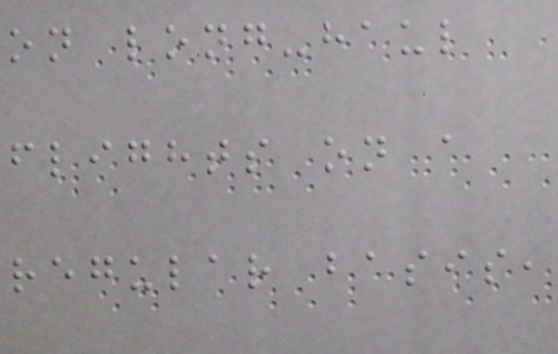on long-haul
flights on a
regular basis,
